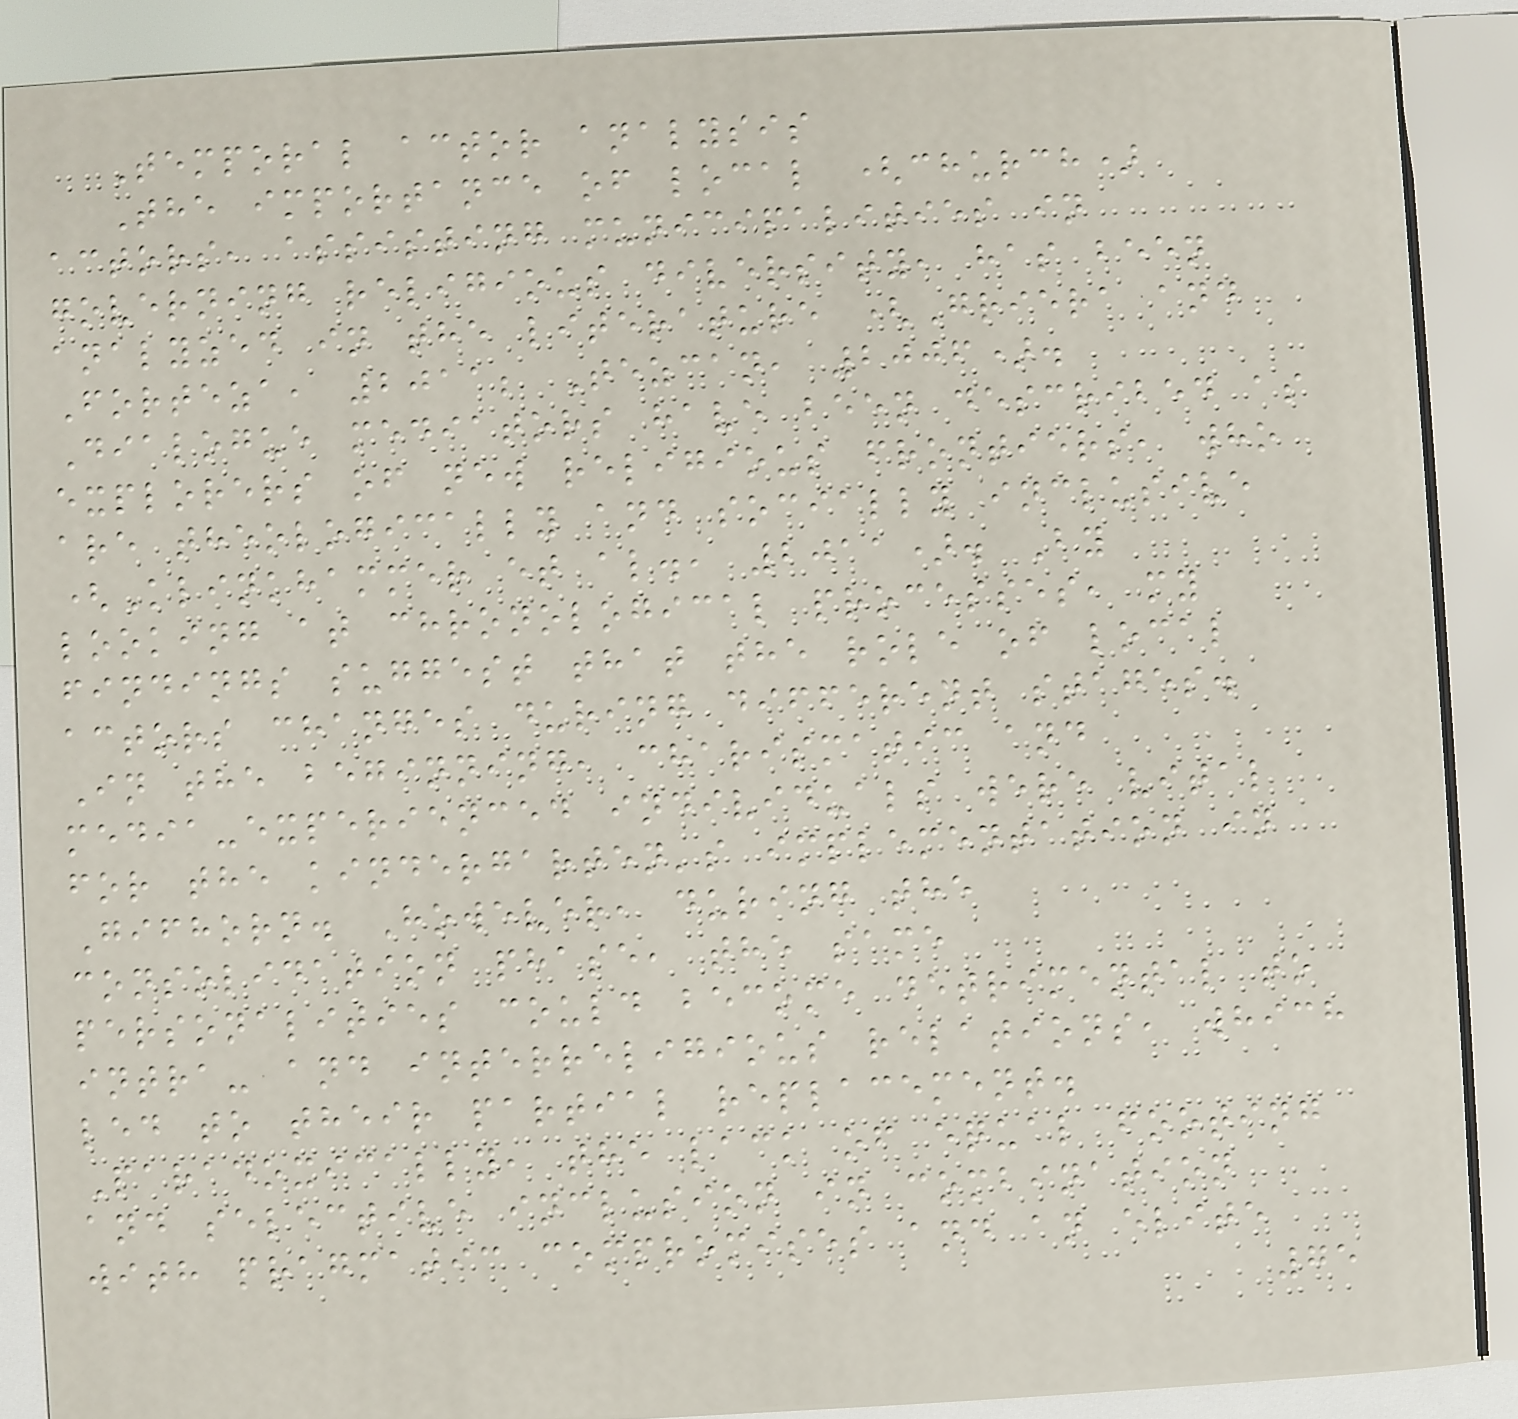Temporal actor analysis
The importance of local (church)
actors, assisting municipalities in
governing religious diversity, has been
analyzed in the literature (Griera and
Forteza, 2011; Tezcan, 2006).
Dialogue mediators have been described as
explorers of new religious frontiers, who
are theologically and socially inclusive
(Klinkhammer et al., 2011). By
looking at chronological processes, my
findings suggest that the role of local
actors changes during different stages.
In the beginning, charismatic and
media-experienced individuals were vital
for the kindergarten's implementation in
Gifhorn. However, during the
consolidation phase, the same
personalities could become detrimental to
intra- and interreligious relations, which
led to their partial replacement.
Paradoxically, the lack of equal footing
and selective inclusion in combination
with pragmatic compromises and an elite
75
